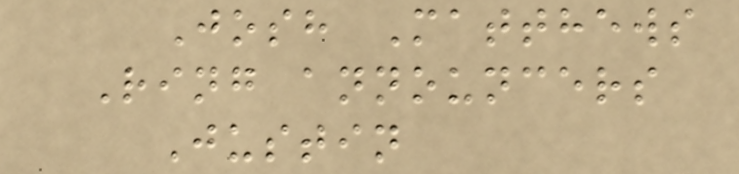Josh Matthews
Ring announcers
Justin
